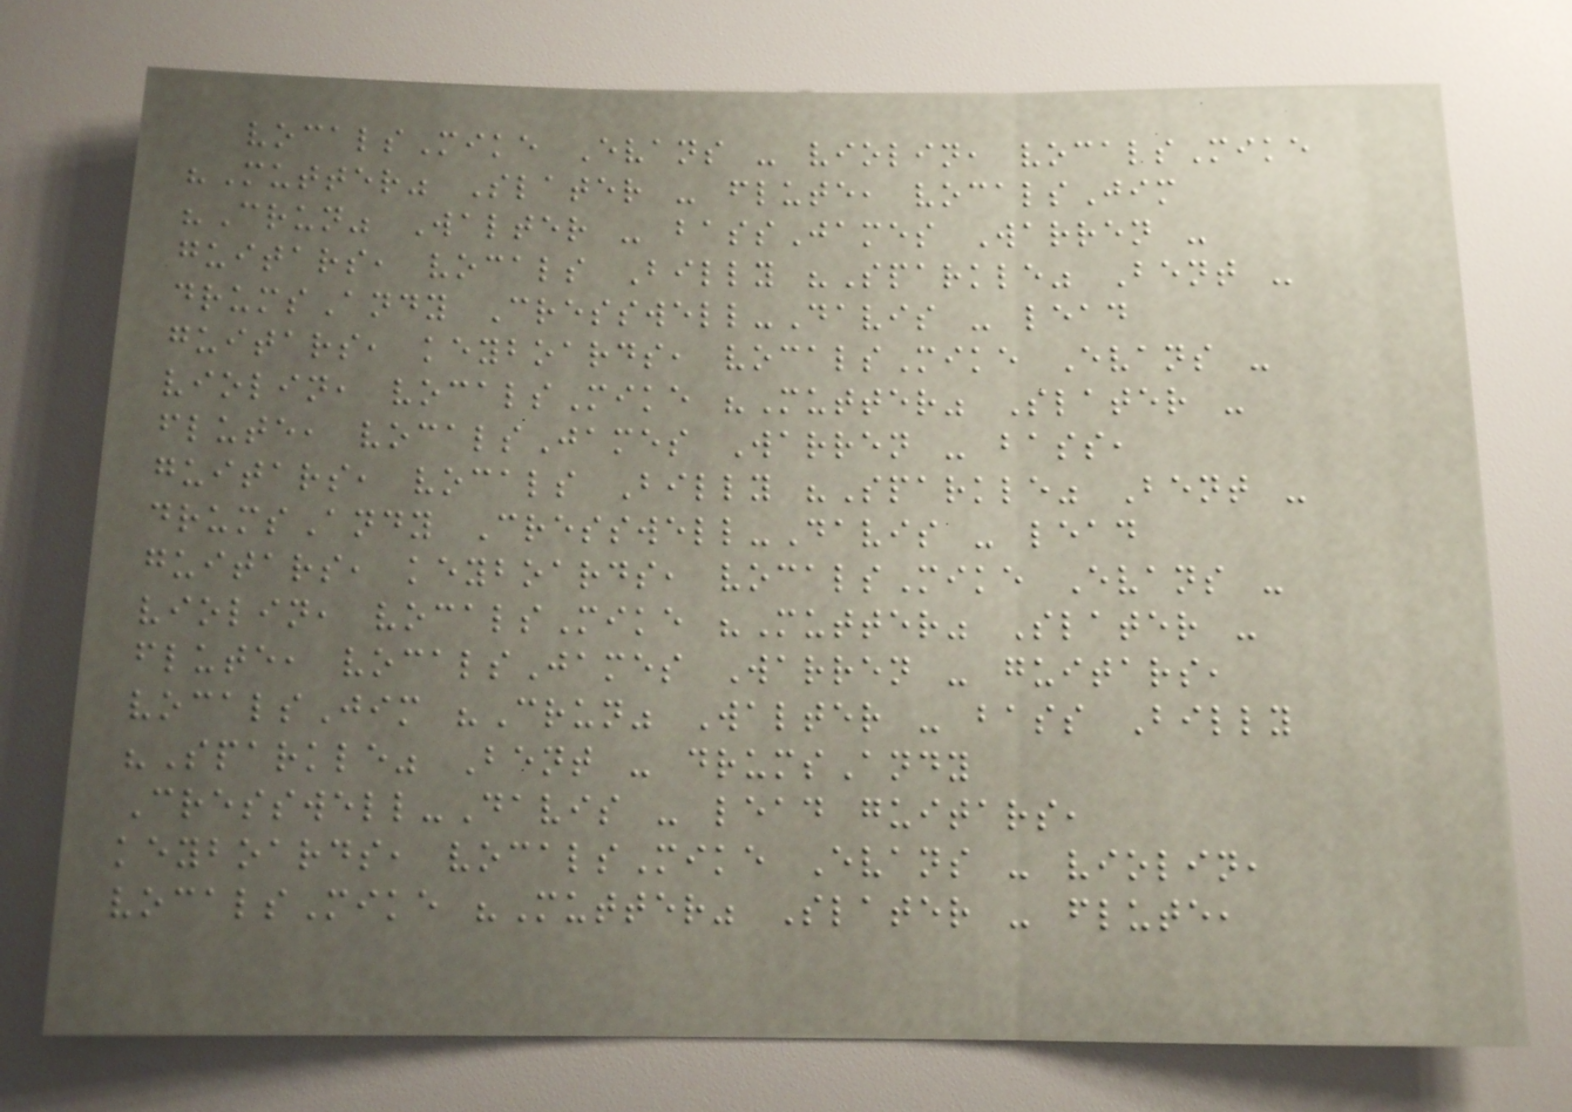vocalsMike Evans - violin, vocalsMike
"Mutter" Slater - flute, vocalsJim
"Crun" Walter - bassJames Warren -
guitars, vocals Billy "Sparkle" Bent -
drumsAndy Cresswell-Davis - lead
guitars, keyboards, vocalsMike Evans -
violin, vocalsMike "Mutter" Slater -
flute, vocalsJames Warren - bass,
guitars, vocals Billy "Sparkle" Bent -
drumsAndy Cresswell-Davis - lead
guitars, keyboards, vocalsMike Evans -
violin, vocalsMike "Mutter" Slater -
flute, vocalsJames Warren - guitars,
vocalsJim "Crun" Walter - bass Billy
"Sparkle" Bent - drumsAndy
Cresswell-Davis - lead guitars,
keyboards, vocalsMike Evans - violin,
vocalsMike "Mutter" Slater - flute,
